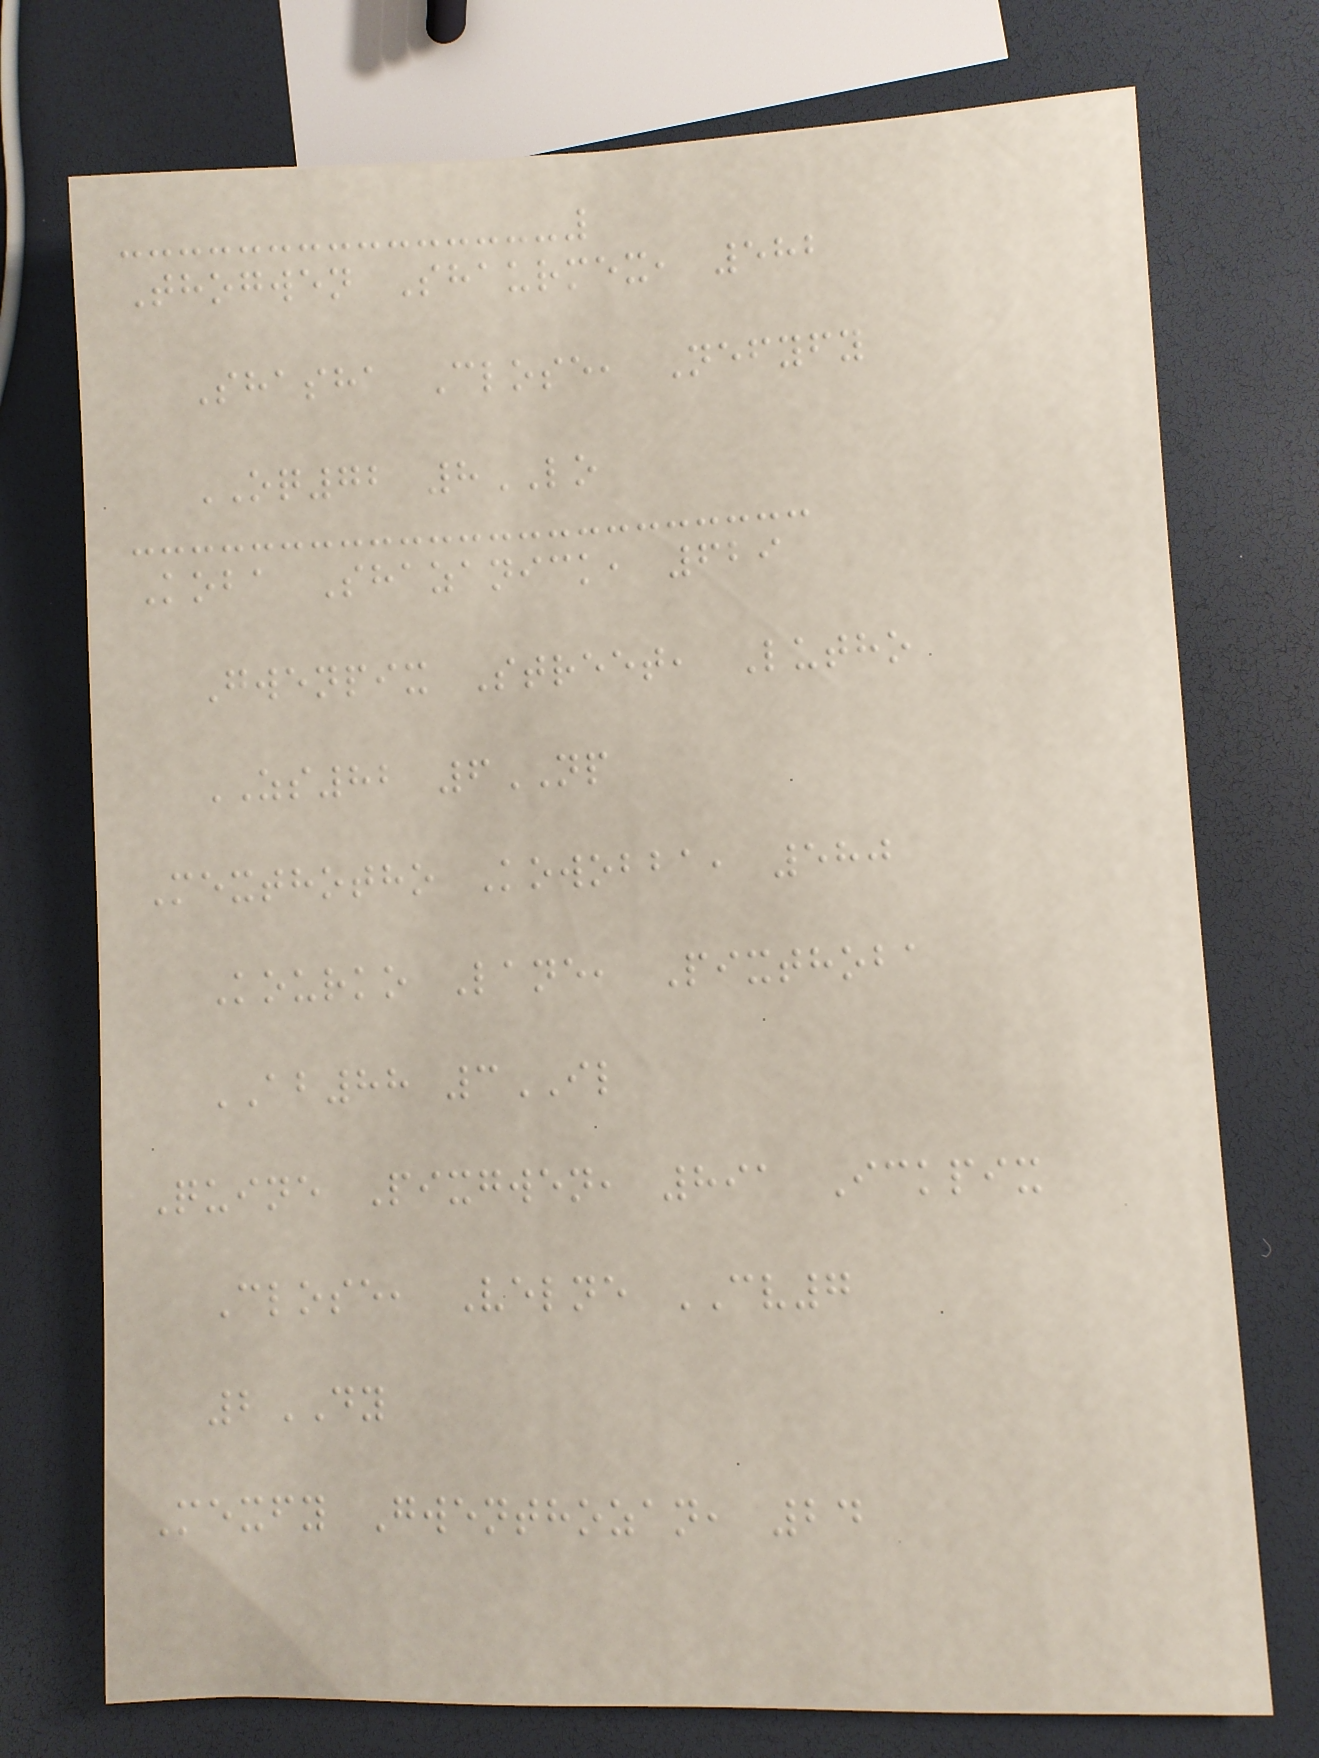Thogwen Shaurmex, 582
Shasha Close, Nefyfy
OQ72 8LO
Koba Shazanick, 629
Gwenpix Street, Lutho
ZS82 6NP
Mexthotho Kowobba, 580
Kourko Lane, Pixthoba
AB88 3IL
Quine Pixgwen, 891 Ickpix
Close, Velne CV7
2DY
Mexfy Gwenthozan, 24
